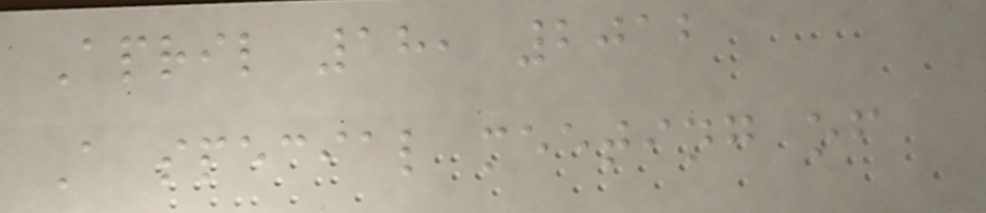April 18, 2012
A special meeting of
